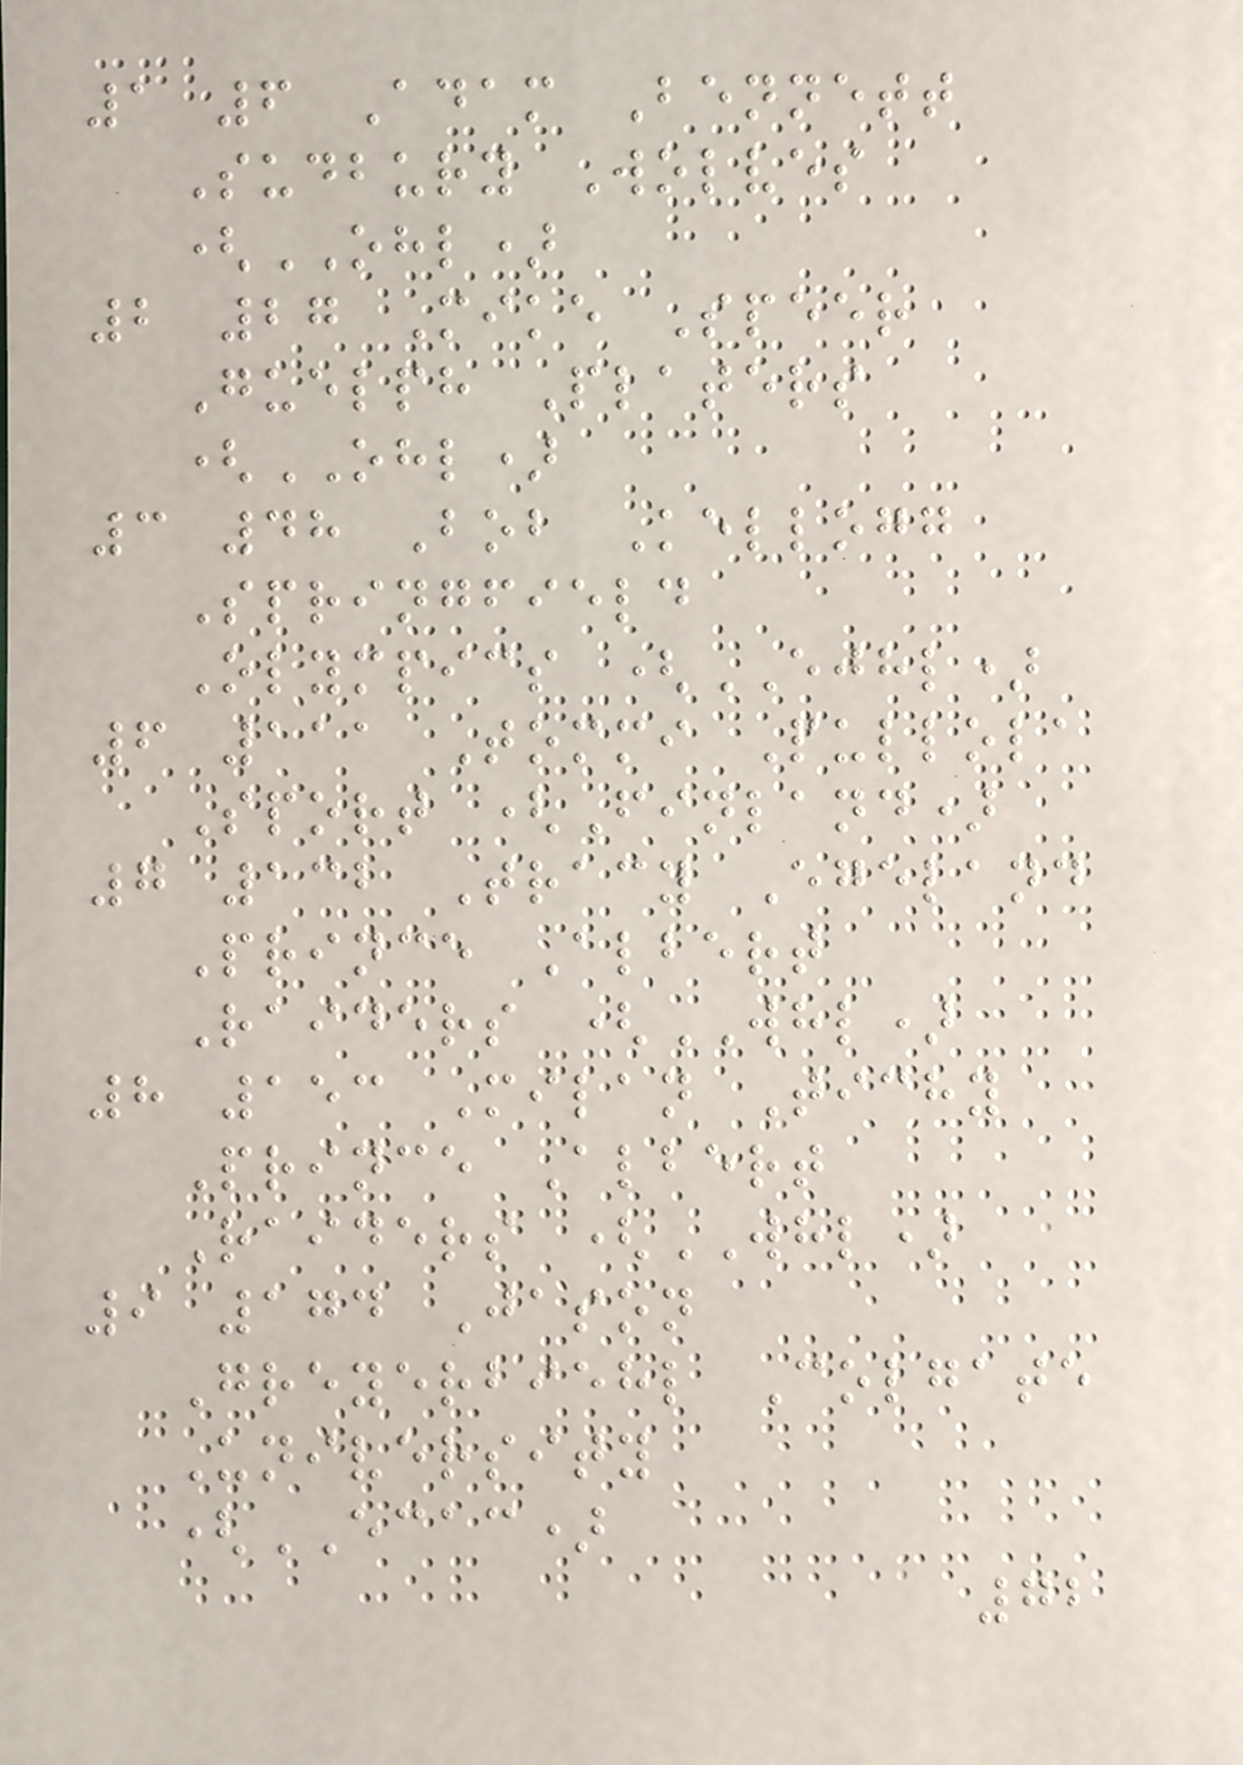1 6 Adam Bennett
Sudbury Wolves
(OHL)
2 27 Mike Speer
Guelph Platers
(OHL)
3 48 Bob Kellogg
Springfield
Olympics (EJHL)
6 111 Tommi Pullola
Sport (Finland)
7 132 Tracy Egeland
Prince Albert
Raiders (WHL)
8 153 Milan Tichy
Prince Albert
Raiders (WHL)
9 174 Jason
Greyerbiehl Colgate
University
(ECAC)
72
